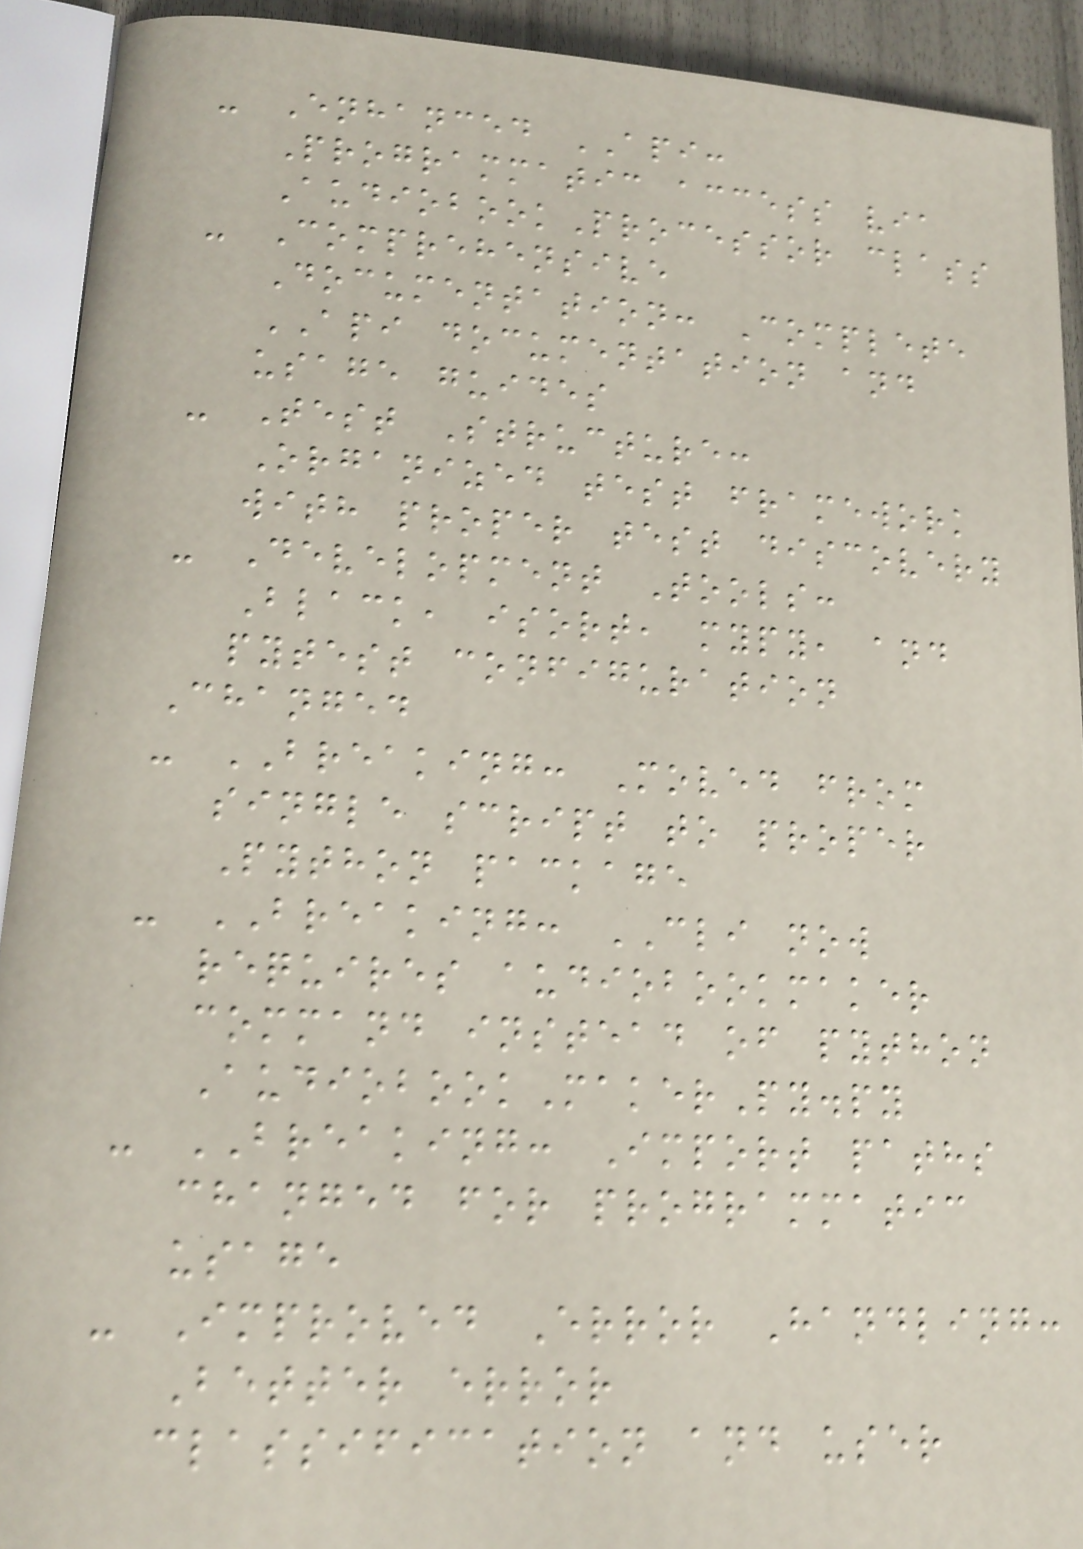- Enhanced API:
Programmatic access via
AudiobookProcessor class
- Comprehensive
Documentation: Complete
API documentation and
usage guides
- Test Structure:
Organized test framework
with proper test discovery
- Development Tools:
Black, isort, mypy, and
pytest configuration
Changed
- BREAKING: Moved from
single script to proper
Python package
- BREAKING: CLI now
requires audiobookmaker
command instead of python
AudiobookMakerPy.py
- BREAKING: Import paths
changed for programmatic
usage
- Improved Error Handling:
Better error
classification and user
